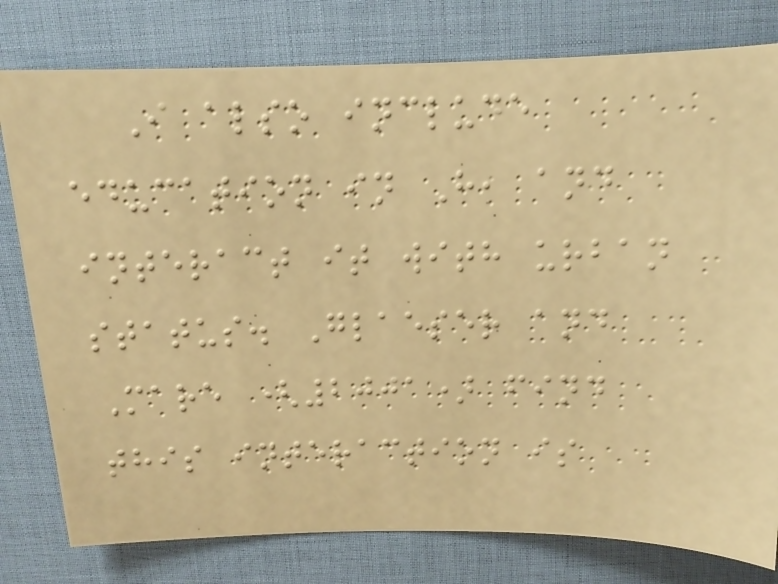I also include
education in H, and
interact it with urban
status. Glaeser and
Mare (2001) find
this interaction is
